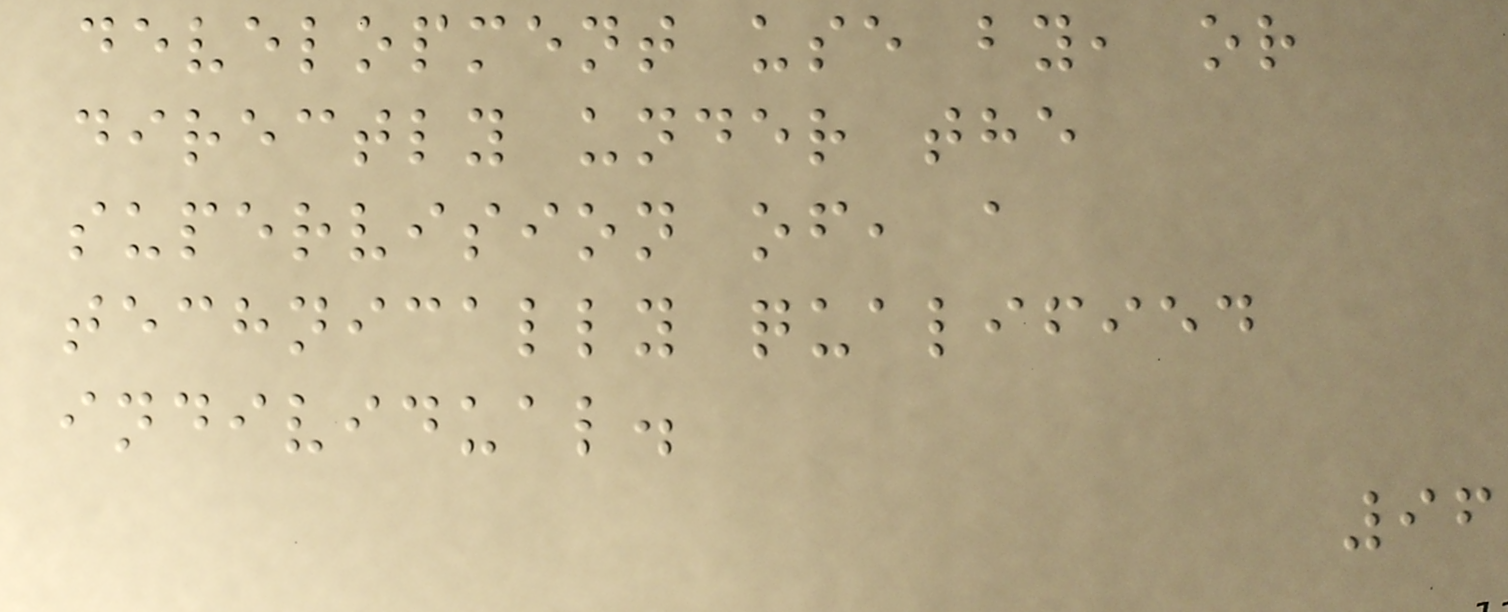development use by, or
directly under the
supervision of, a
technically qualified
individual.
96
